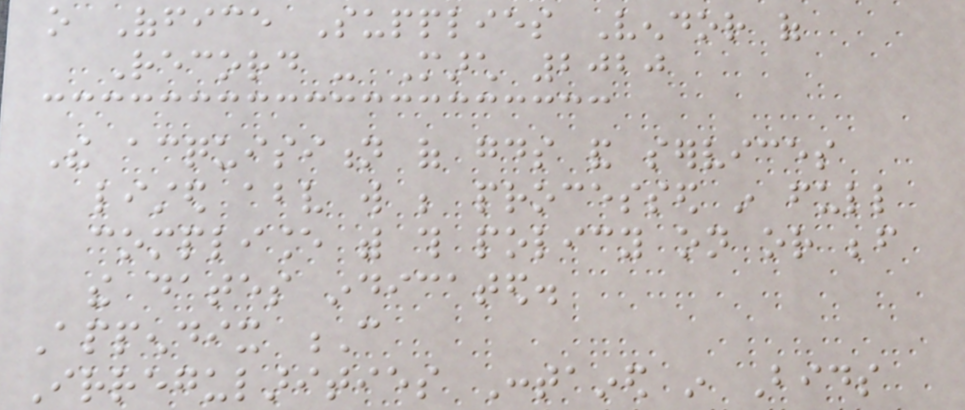o Office Supplies Vendor of
Record - March 2020
The acquisition of goods and services
listed above will be processed in full
compliance with this policy on or before
the dates indicated.
Appendix C
Irregularities Contained in Bids
